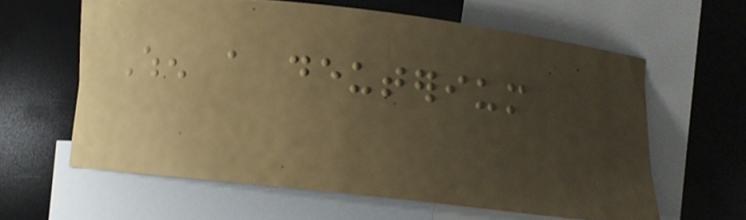When a deuterium
